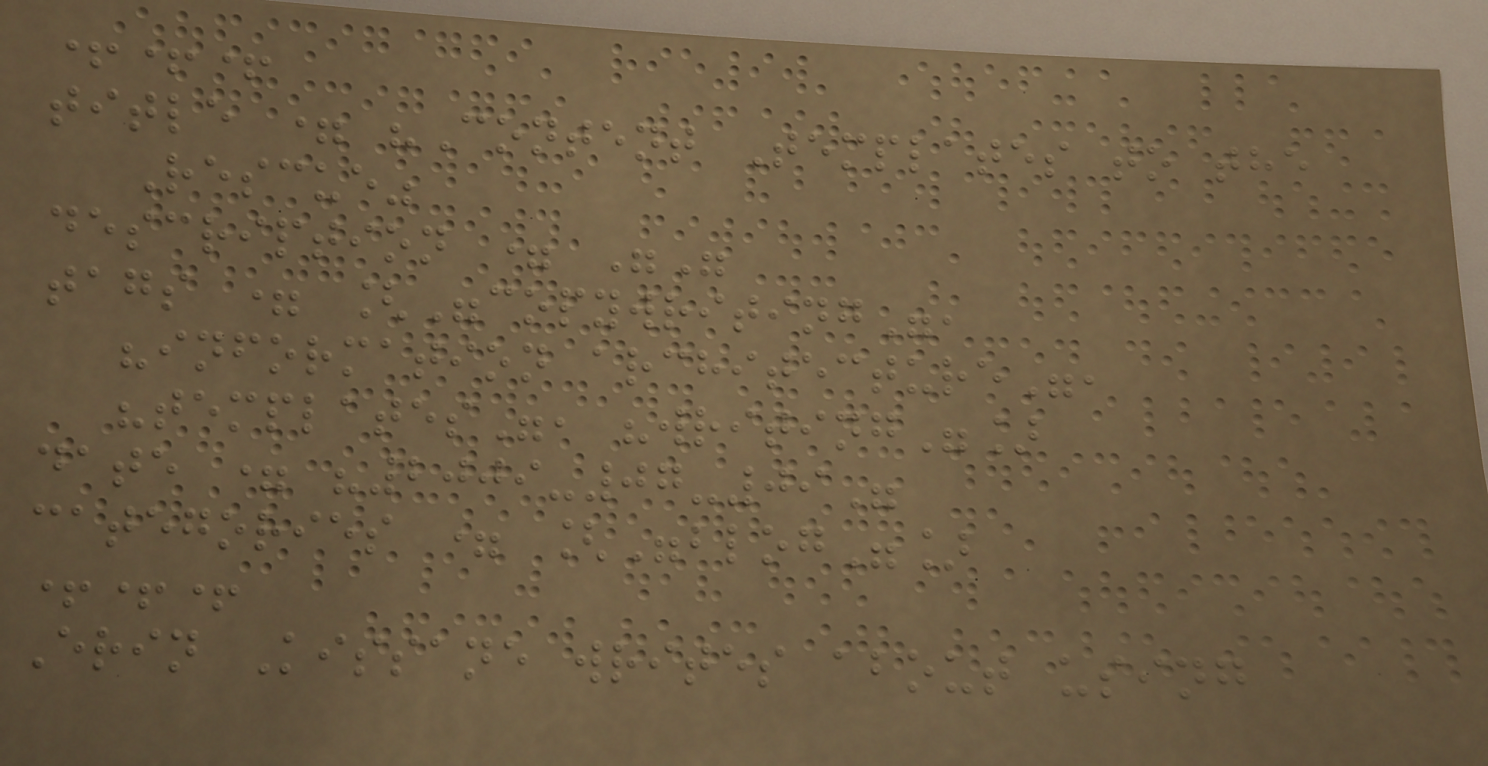+++
title = "Content Templates to the
Rescue"
description = ""
tags = ["copywriting",
"information architecture",
"templates", "writing"]
date = "2009-07-09"
categories = ["blog"]
+++
Erin Kissane writes about using
